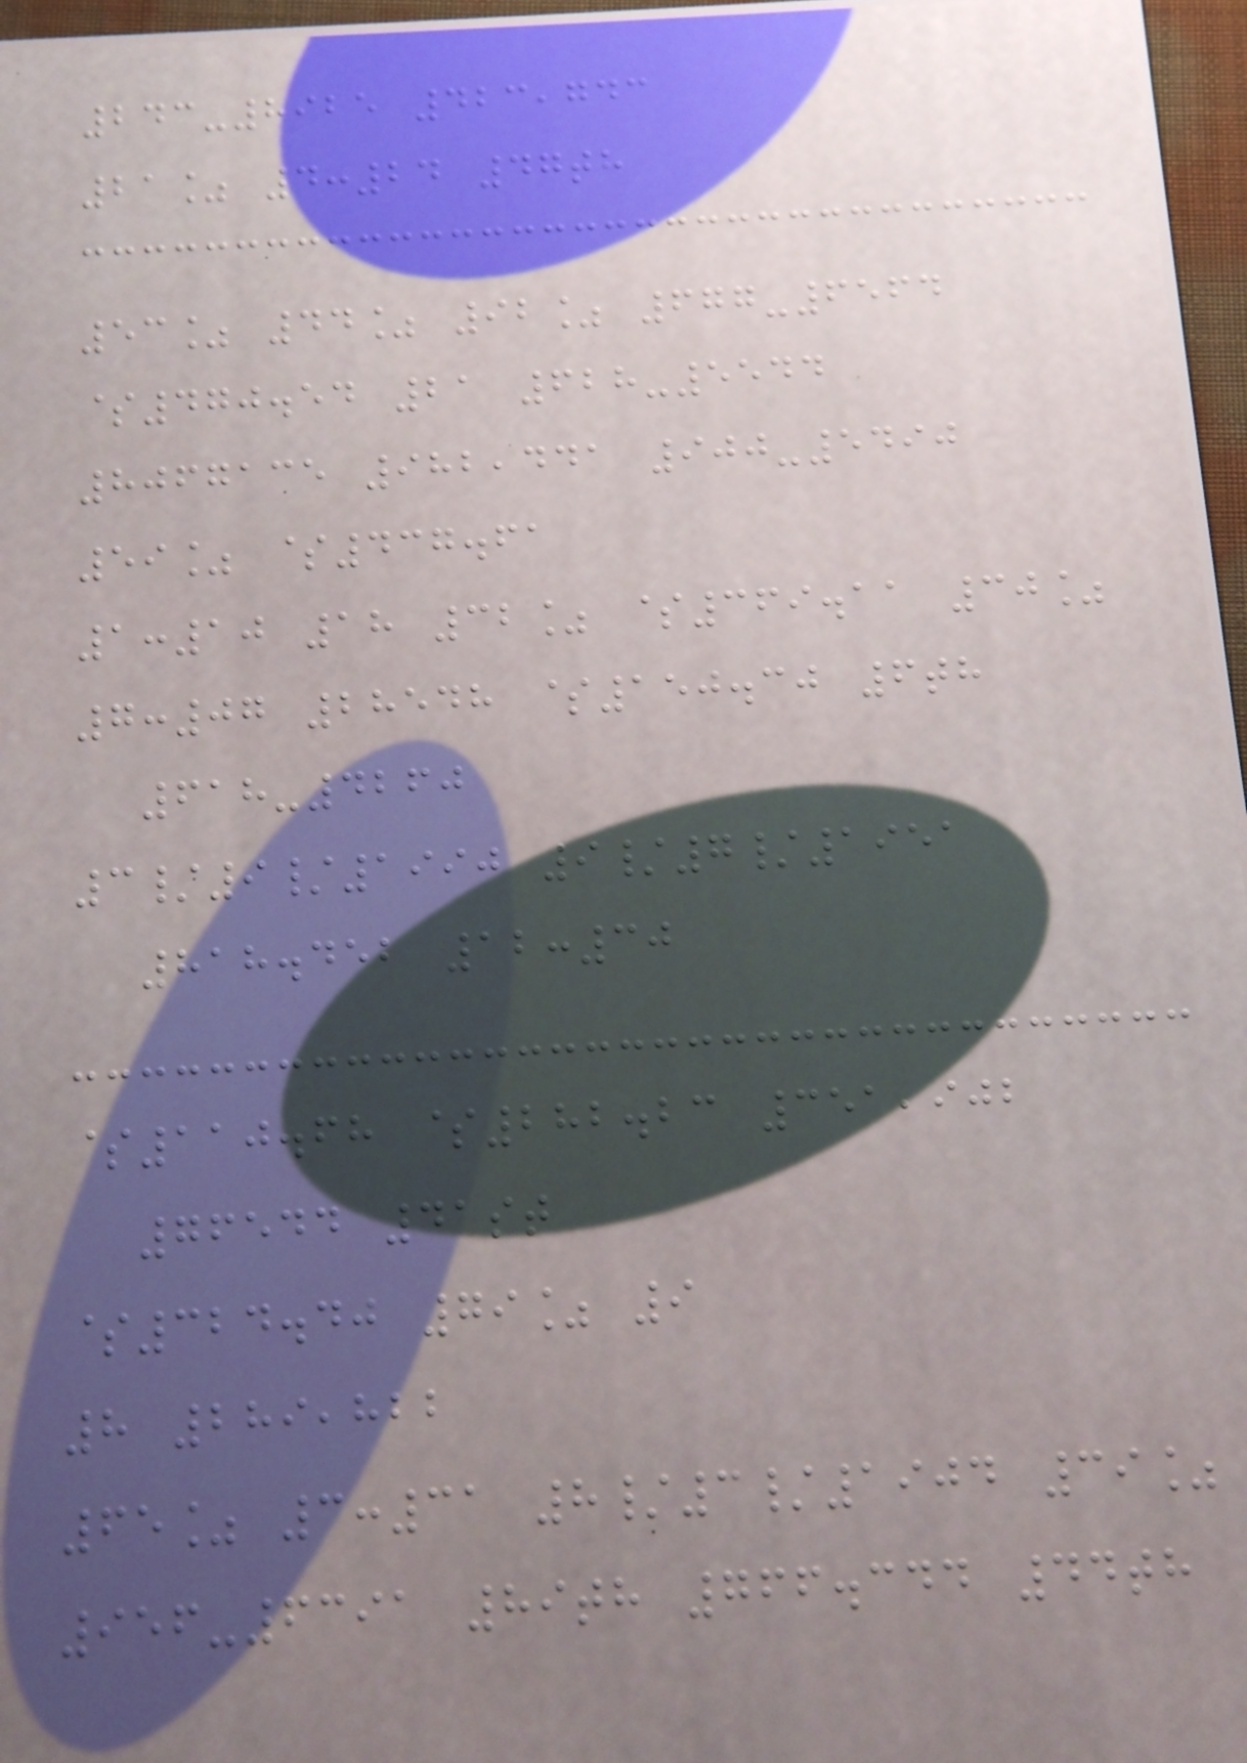243-8925 423,743
21% 4:24 47th
53% 44% 92% 677-6564
$470.54 21 628-5544
8067135 982,441 900-5490
59% $437.61
1:10 18 32% $369.11 30%
7:07 28548 $150.30 6th
618-4260
3/9/1990 9/7/1951
818.452 12:30
$110.68 $282.23 351,902
76544 41st
$324.40 79% 9
8 289,822
65% 3:31 8/3/1904 39%
956-6391 89th 766.344 44th
